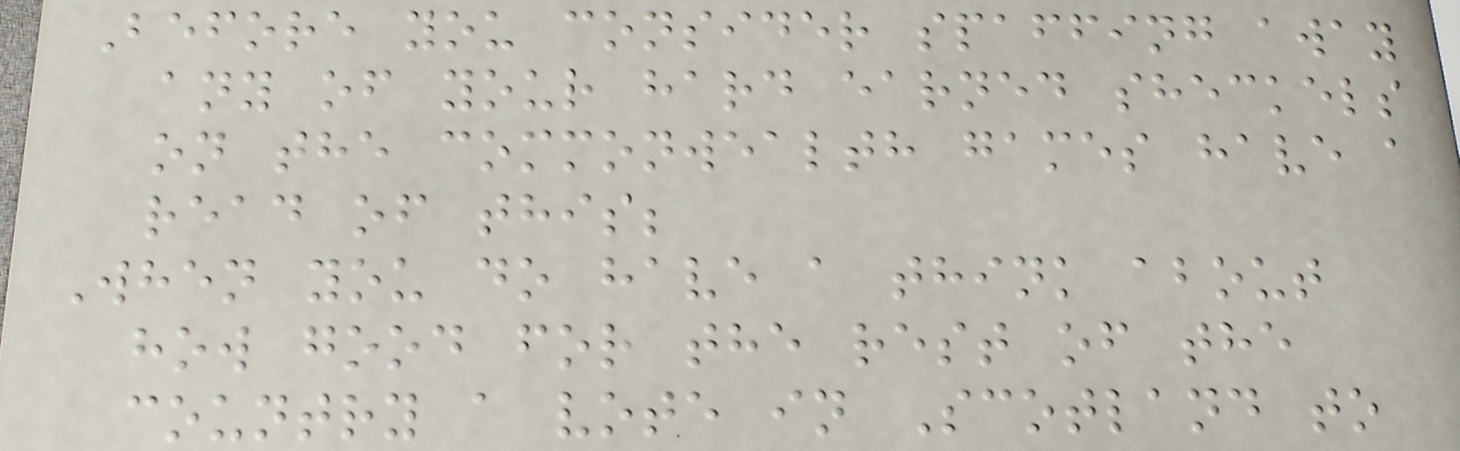Before you consider spaffing away
any of your hard earned sheckels
on the commonwealth games have a
read of this;
When you do have a think about
how good for the rest of the
country a vote in Scotland to
